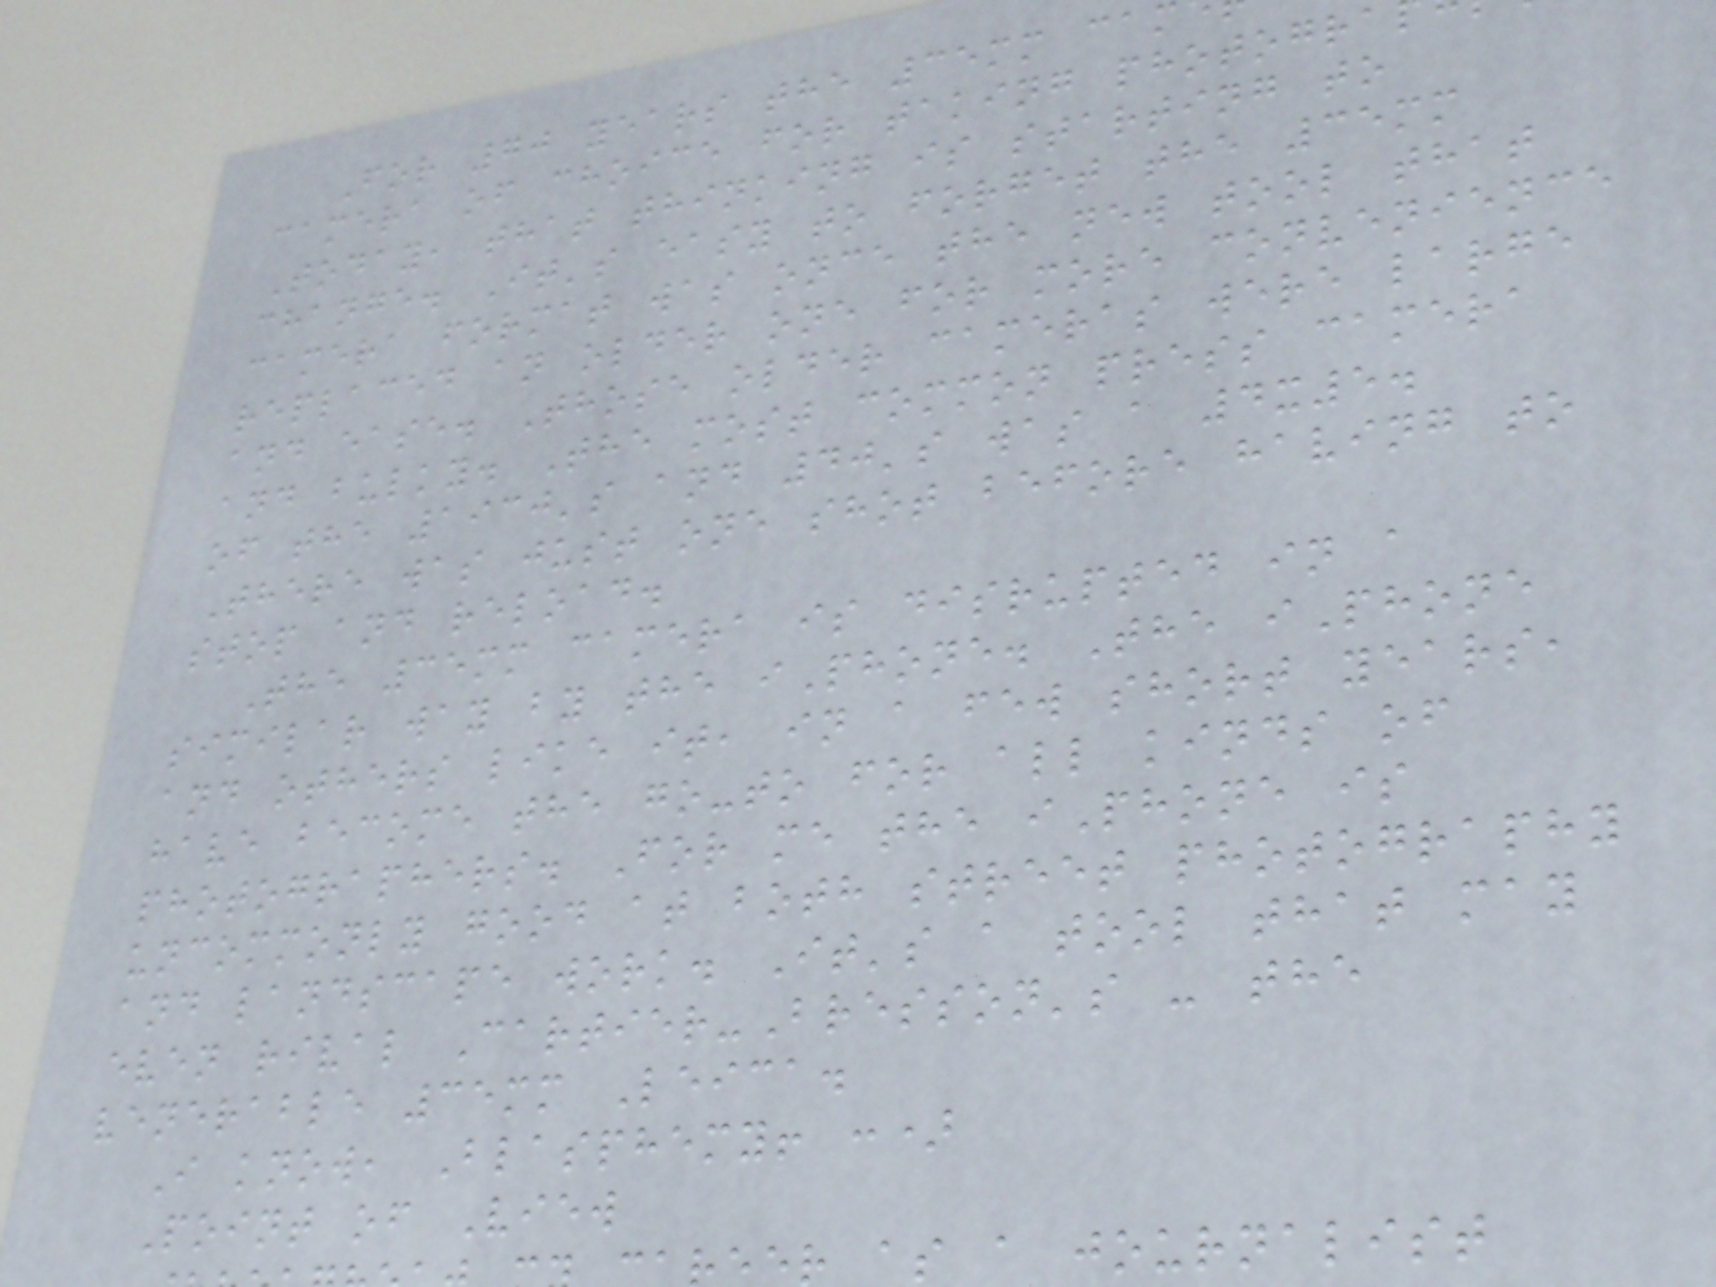For 70 years the 35mm cam
camera of choice for taking photogra
Today, that thinking is starting to
change. It's easy to forget the 35mm
camera format was once the new tool that
replaced an older one for more convenience
and ease. Those older cameras were large
and bulky. The most common press camera
of the 1930's and 40's was a 4x5.
There was just one shot before having to
stop and reload.
The 35mm camera is disrupted in a
similar way by the iPhone. The iPhone
and others like it, in a few short years,
have become the go-to for all kinds of
photographers. For me the iPhone is
uncommonly good at both street photography
and landscape work. It's a tool that may
even rival Cartier-Bresson's - the
venerable 35mm Leica.
I know, Blasphemy! :)
Point of View
r as a journalist
